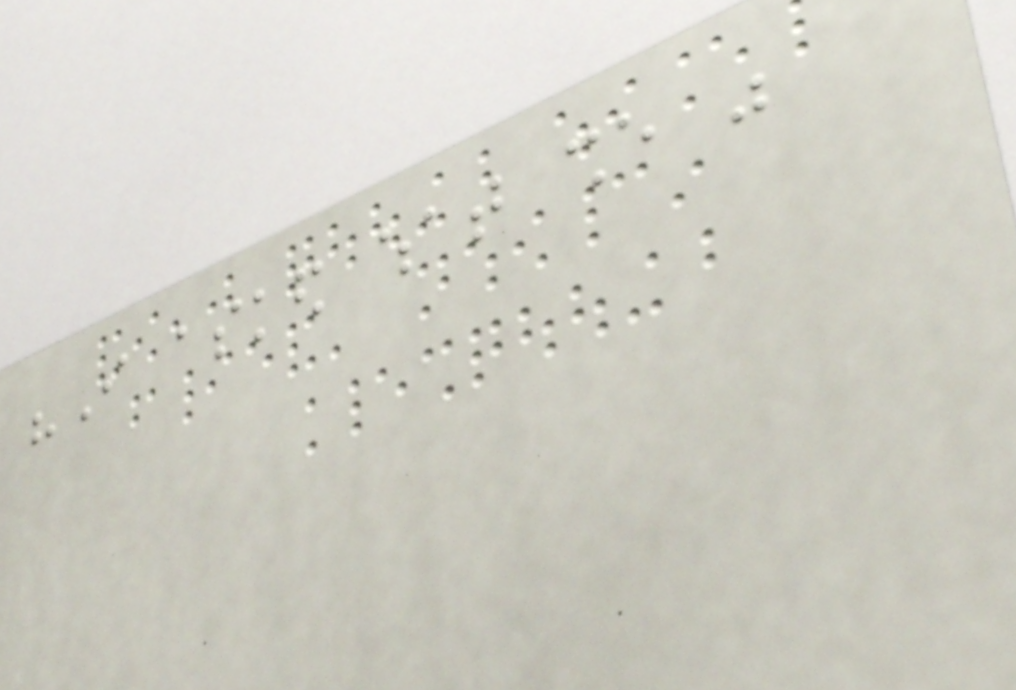"I asked what she was
